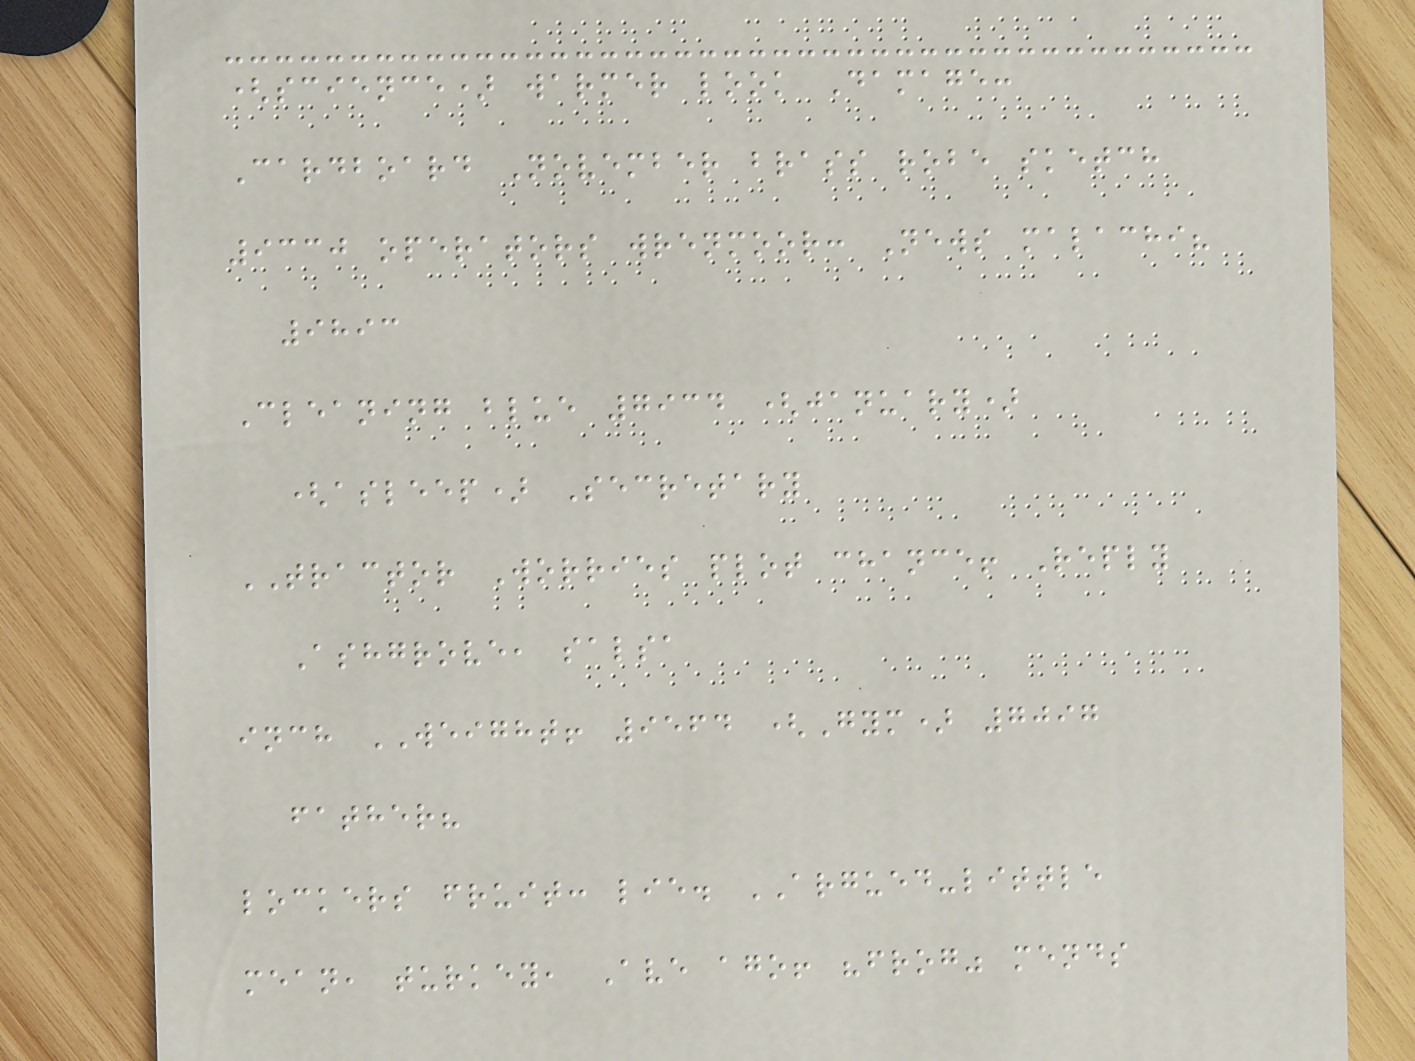(science) warmer look Damage:
Cardboard November brass robe sketch
9330 operators wrenmoor: News malachi?
9893
Cleaning blue 7934 (january)
(asleep) Secretary
TRACTOR Worries plot chance! Reply
Ashgrove, salsa
inch WEIGHT! 9564 (Gym) 7097
father?
lockers fruit: lie. ARGUED-little
mean, turkey, Ave ago! "frog" mends
